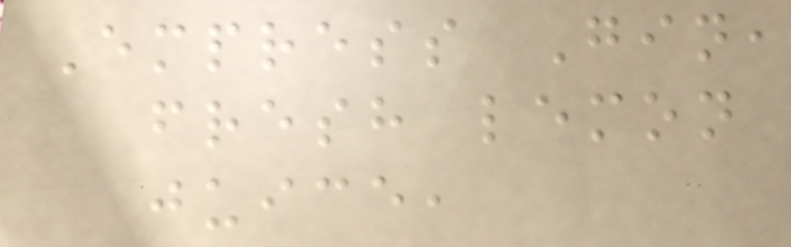Empress Gin,
fresh lemon
juice,
